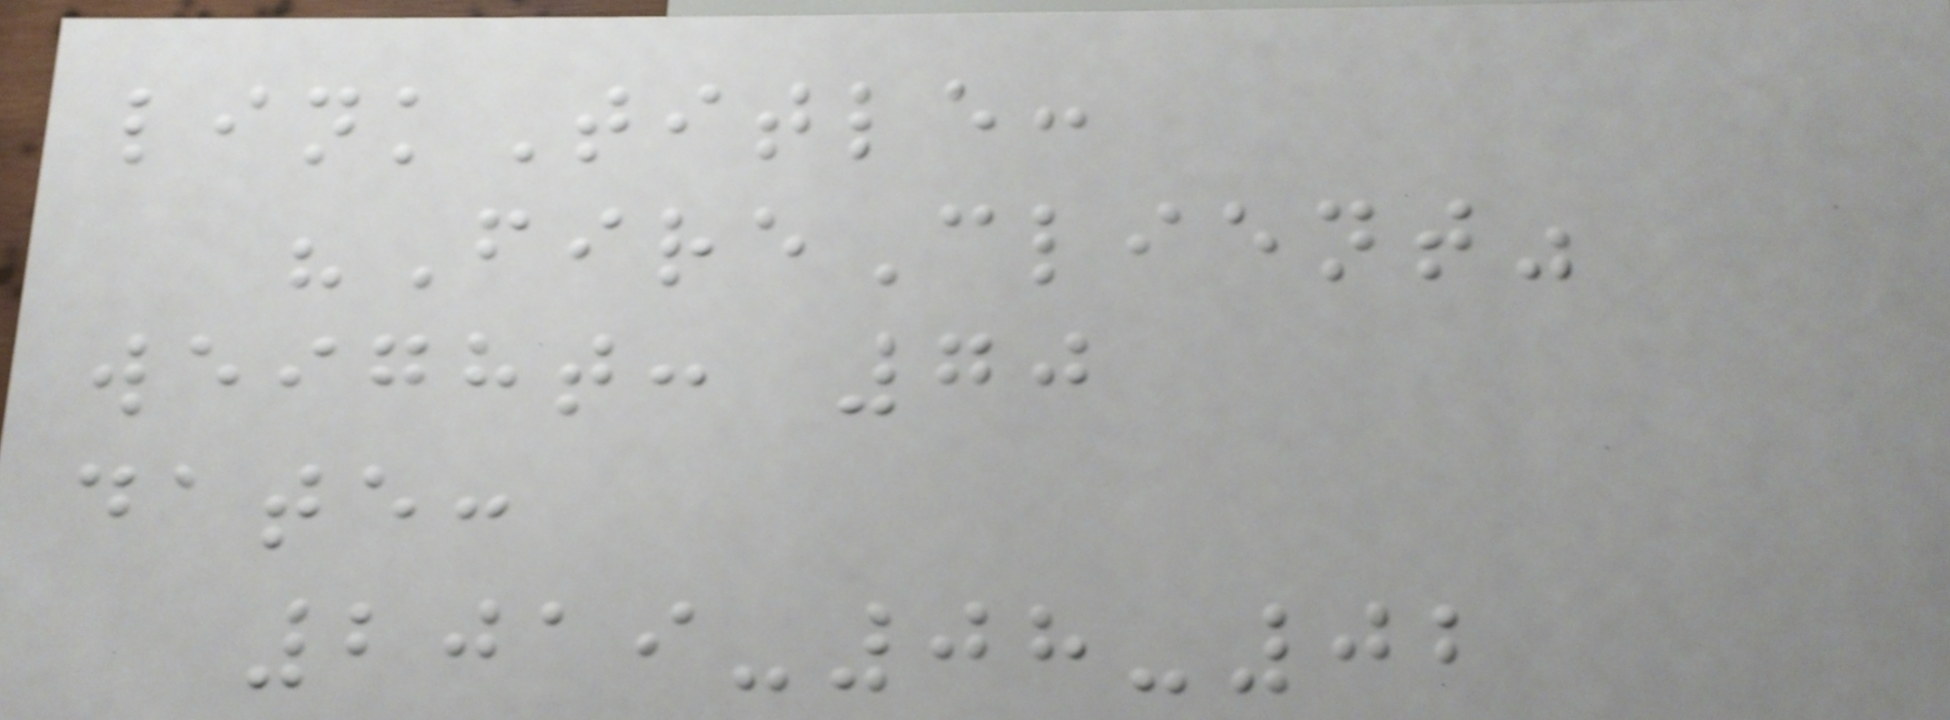linkTitle:
"FireClient"
weight: 70
date:
2019-08-02
